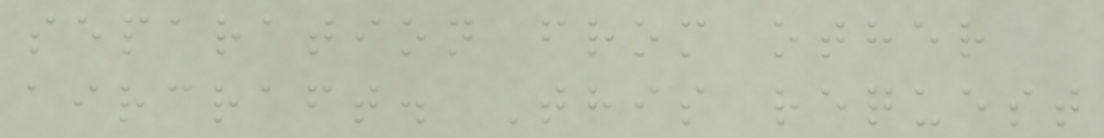separation from other
aircraft. This request
